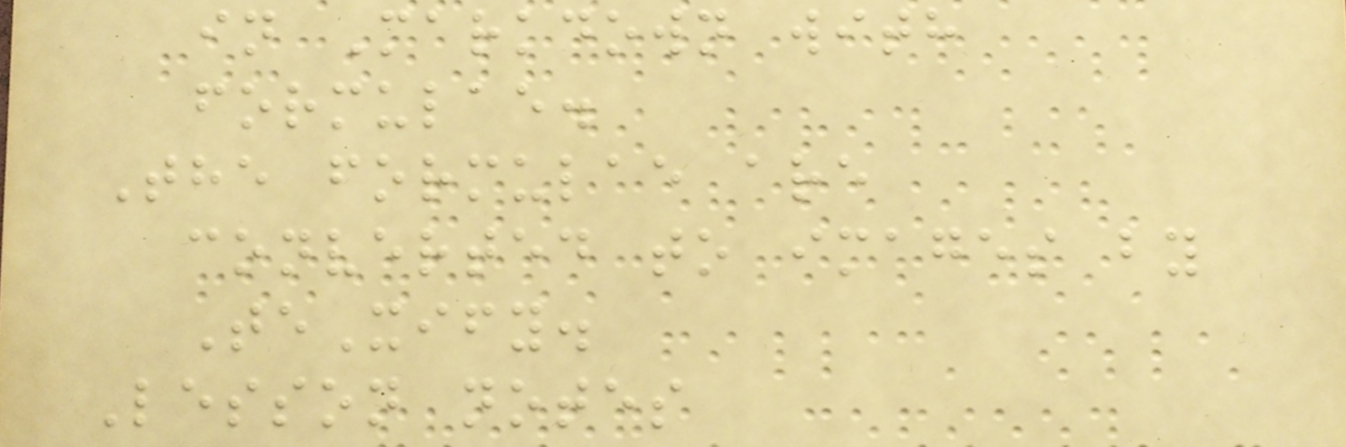in Markdown with
formulae.
The formulae are
converted to images by
TeXify.
Lesson notes
